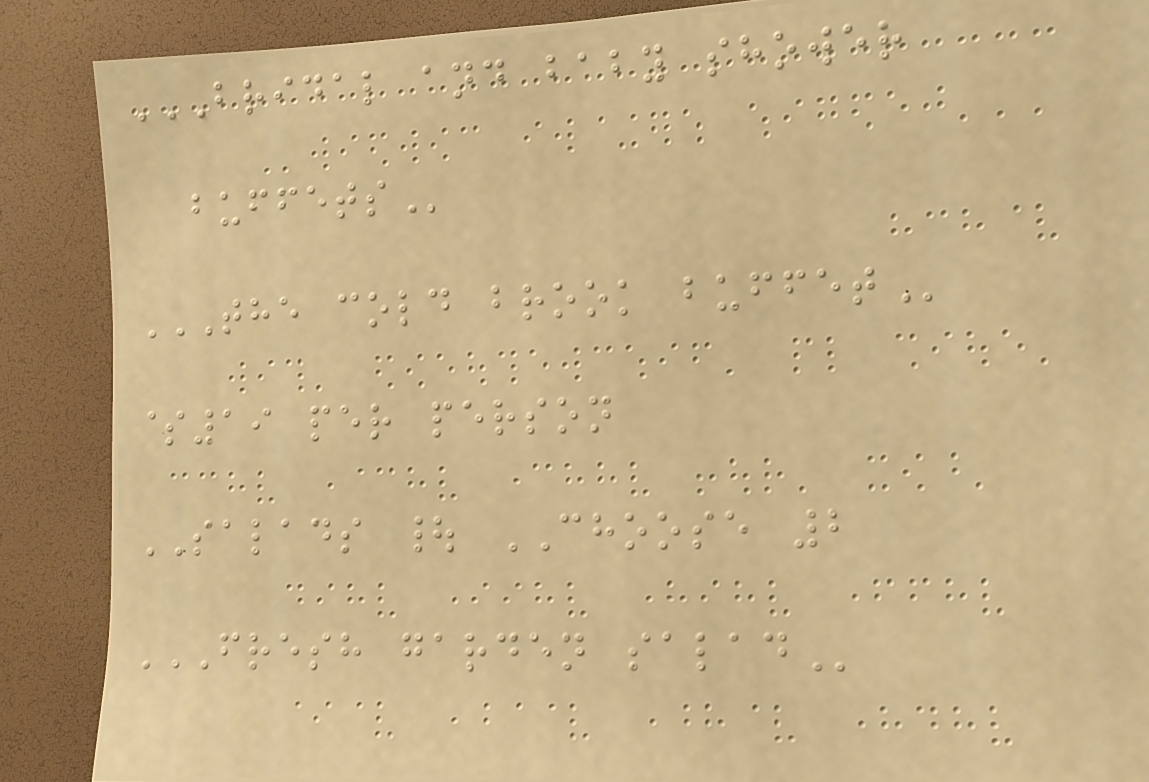BRIDAL AND BABY SHOWER
BUFFETS
THE COLD BROOK BUFFET
$19 per person
SALADS | CHOOSE 2
FRESH GARDEN SALAD
